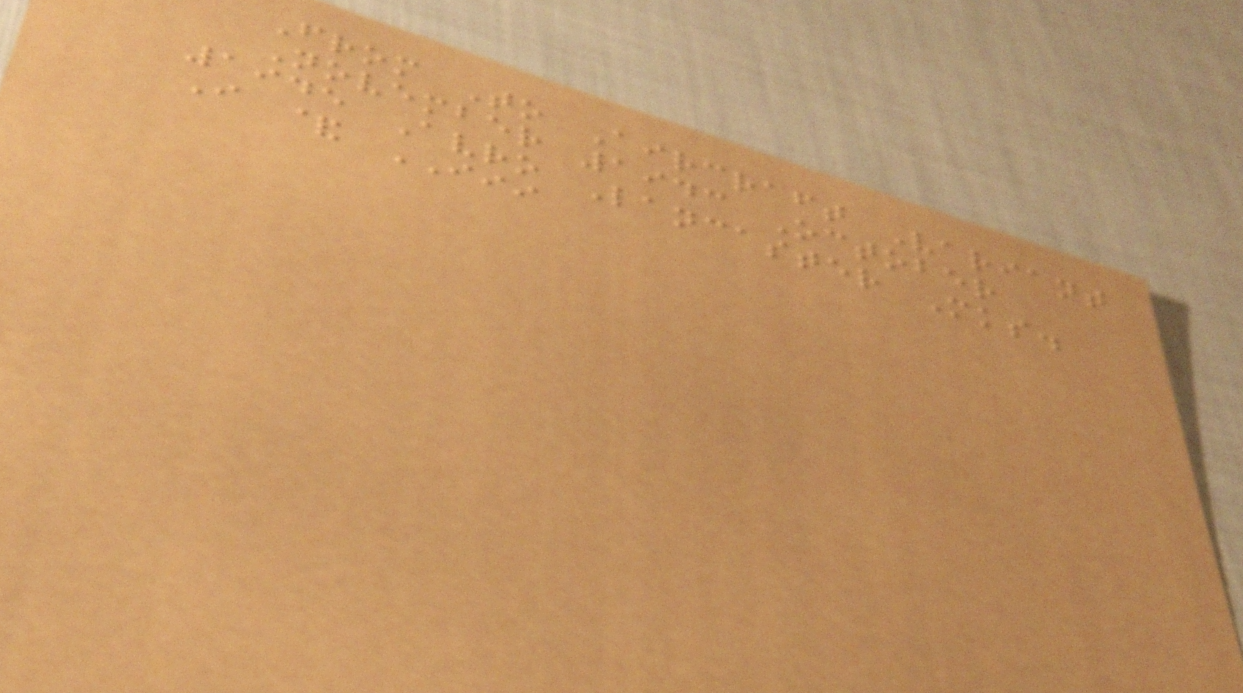From To Aircraft Variant
November 1943 October
1945 Avro Lancaster Mks.
I & III
